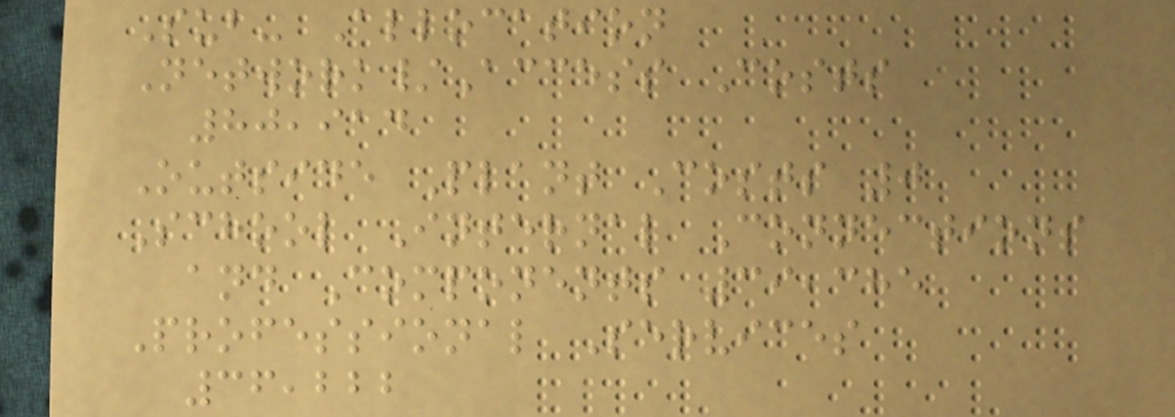Sub- Allocation
Network/Access Costs
80,914
Outside Plant Costs 0
School Internal Connections
and Components 39,385
Professional Services
36,222
